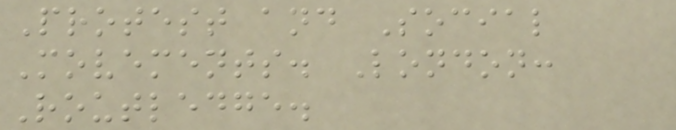Protest and Social
Movements. London:
Routledge.
